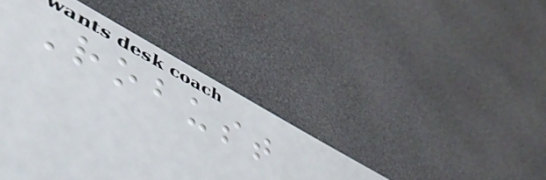Robust
